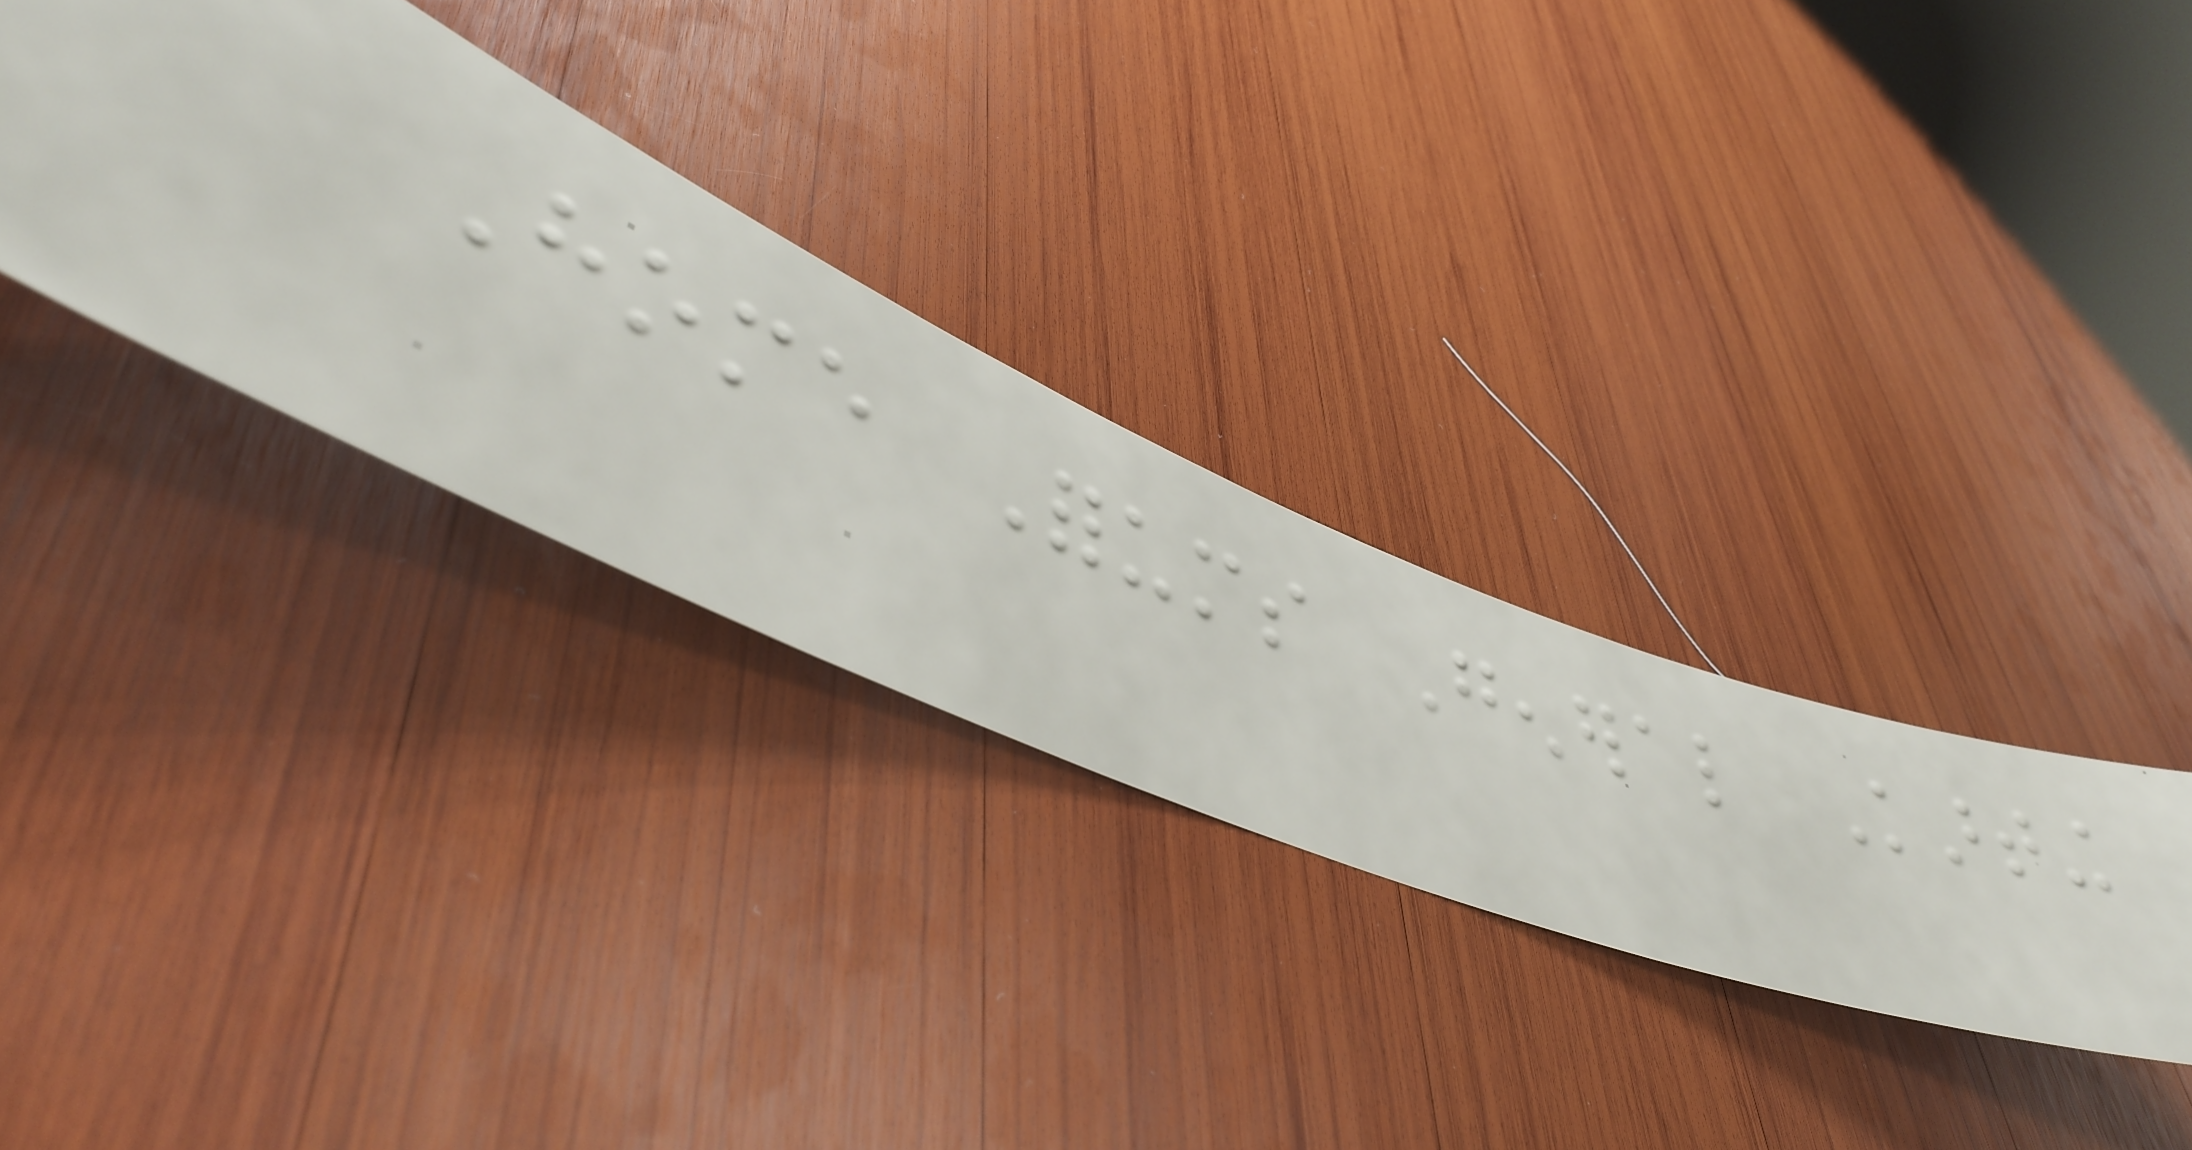Home Forums General Karting
